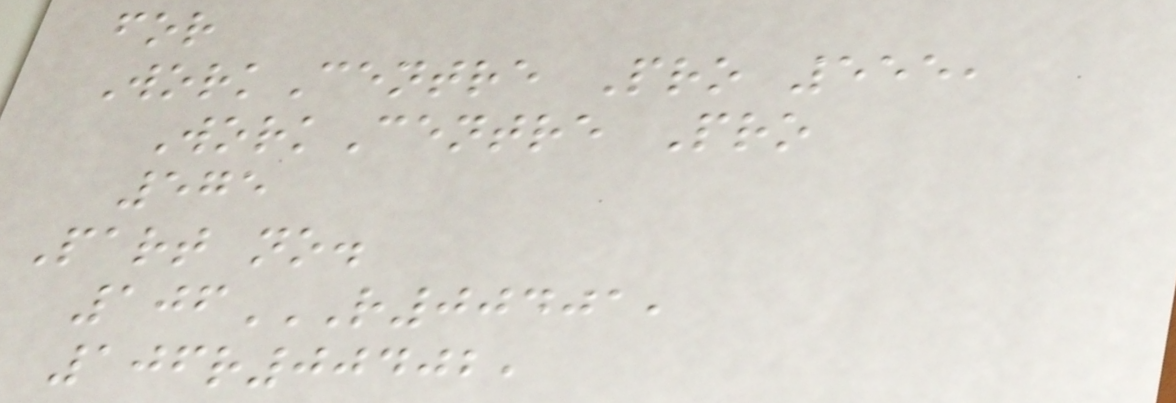for
WorkCentre Pro 555,
WorkCentre Pro
575
Part no.
106R00401,
106R00402,
